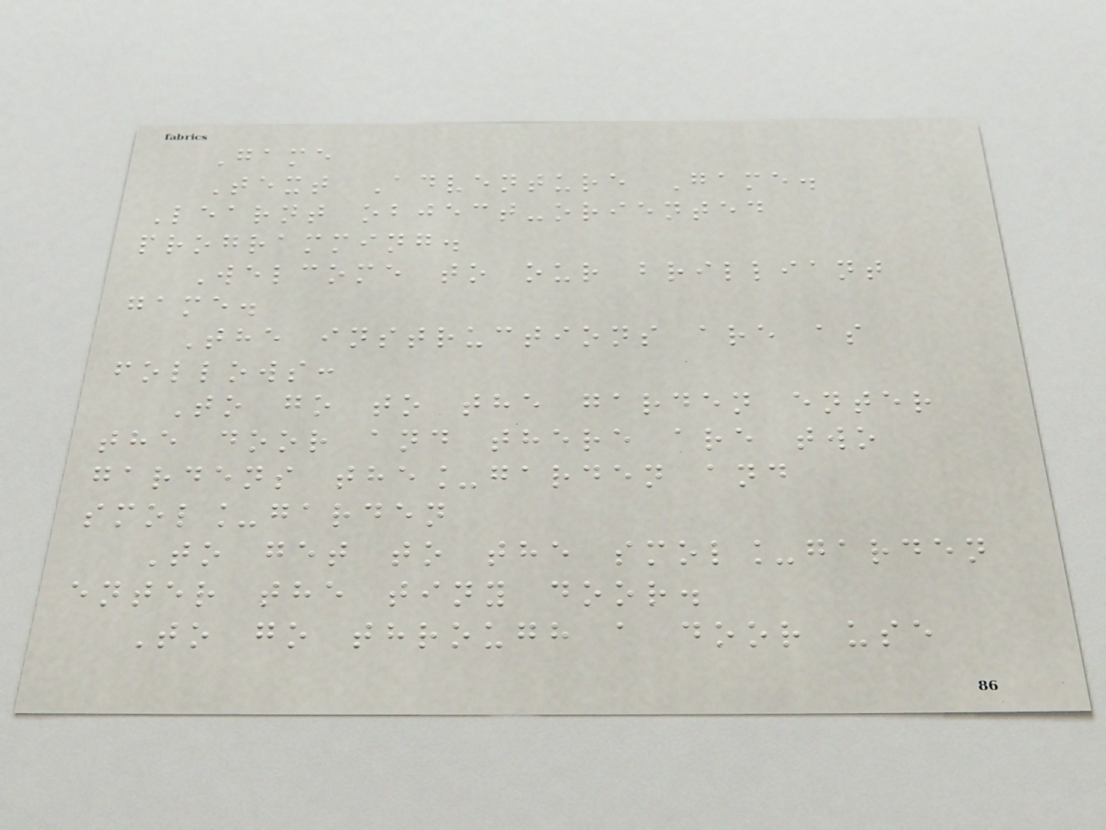Game
Text Adventure Game.
Learnt object-oriented
programming.
Welcome to our brilliant
game.
The instructions are as
follows:
To go to the garden enter
the door and there are two
gardens the_garden and
smol_garden
To get to the smol_garden
enter the tiny door.
To go through a door use
